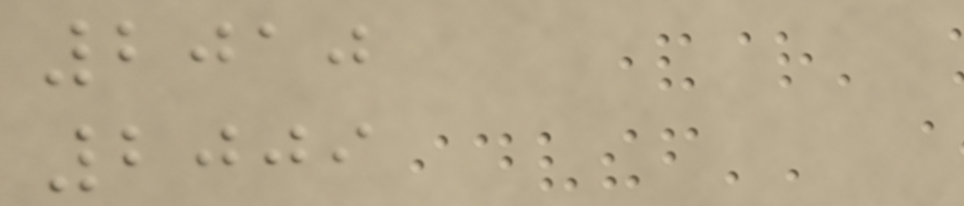2010
2009
